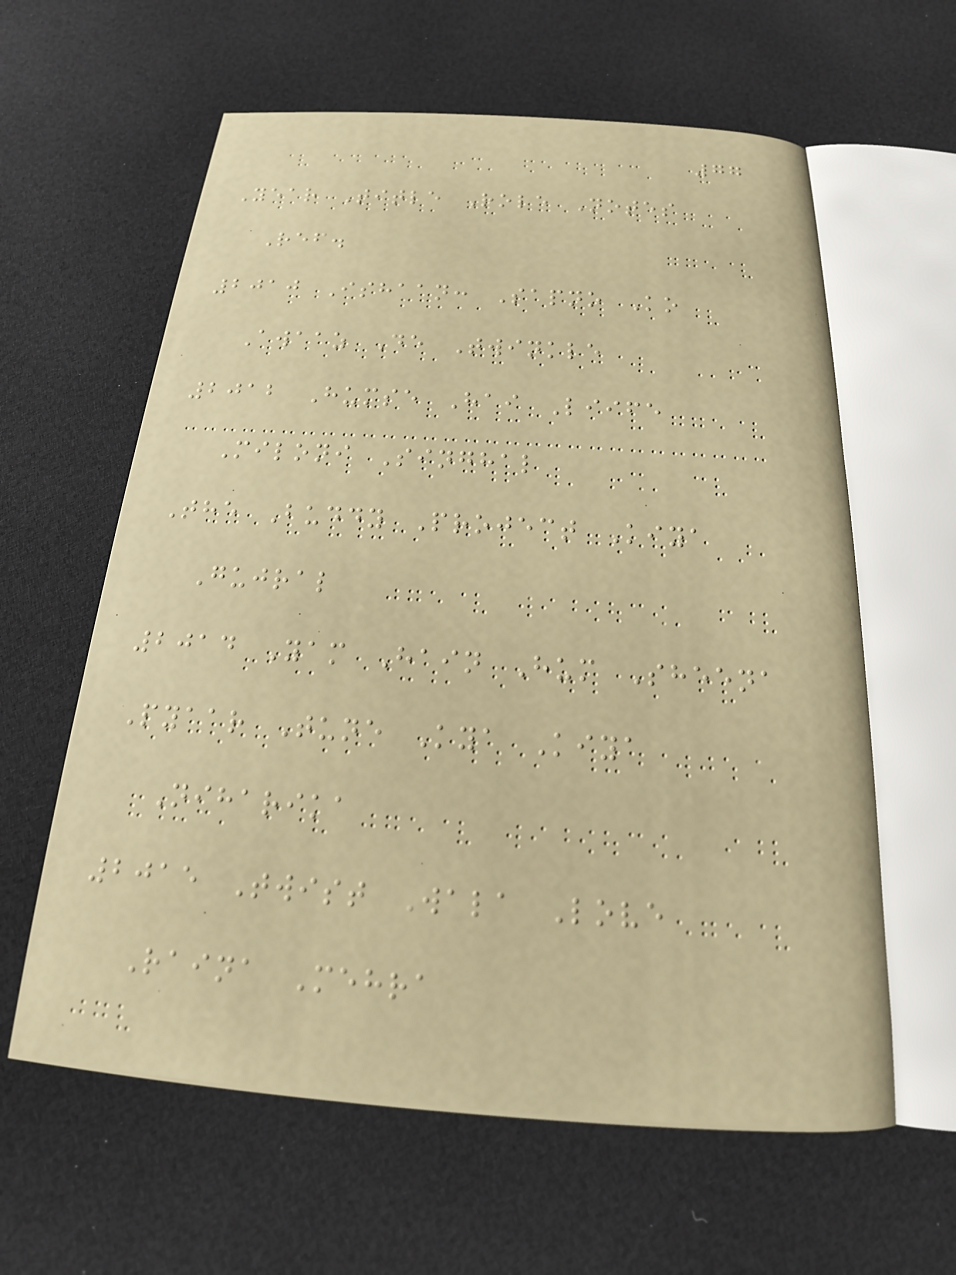77
Year Title Role Notes
Ref.
2010 Ishaan: Sapno Ko
Awaaz De Twinkle
2012 Humse Hai Liife
Miloni Singhal
The Buddy Project Kiya
Gujral
2014 Yam Hain Hum Sheena
Pyaar Tune Kya Kiya
Niharika
2015 Twist Wala Love
Raina Mehra
